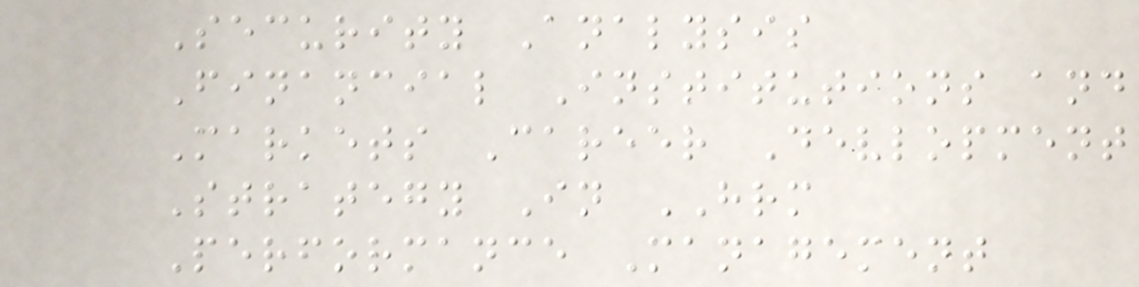Security Analysis
Financial Institutions and
Markets Career Devlopment
Strategy In HRM
Performance Management
